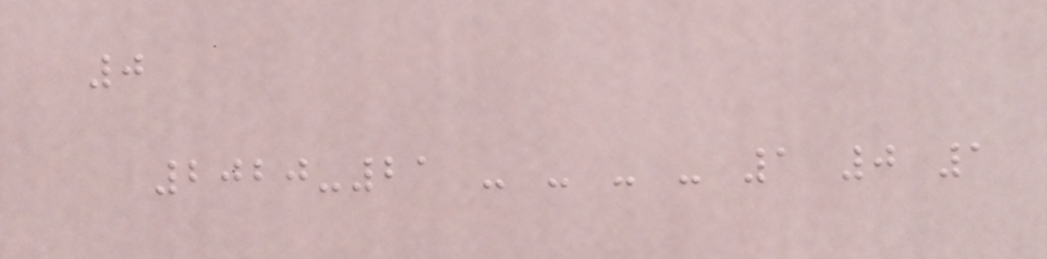0
2020-21 - - - - 1 0 1
